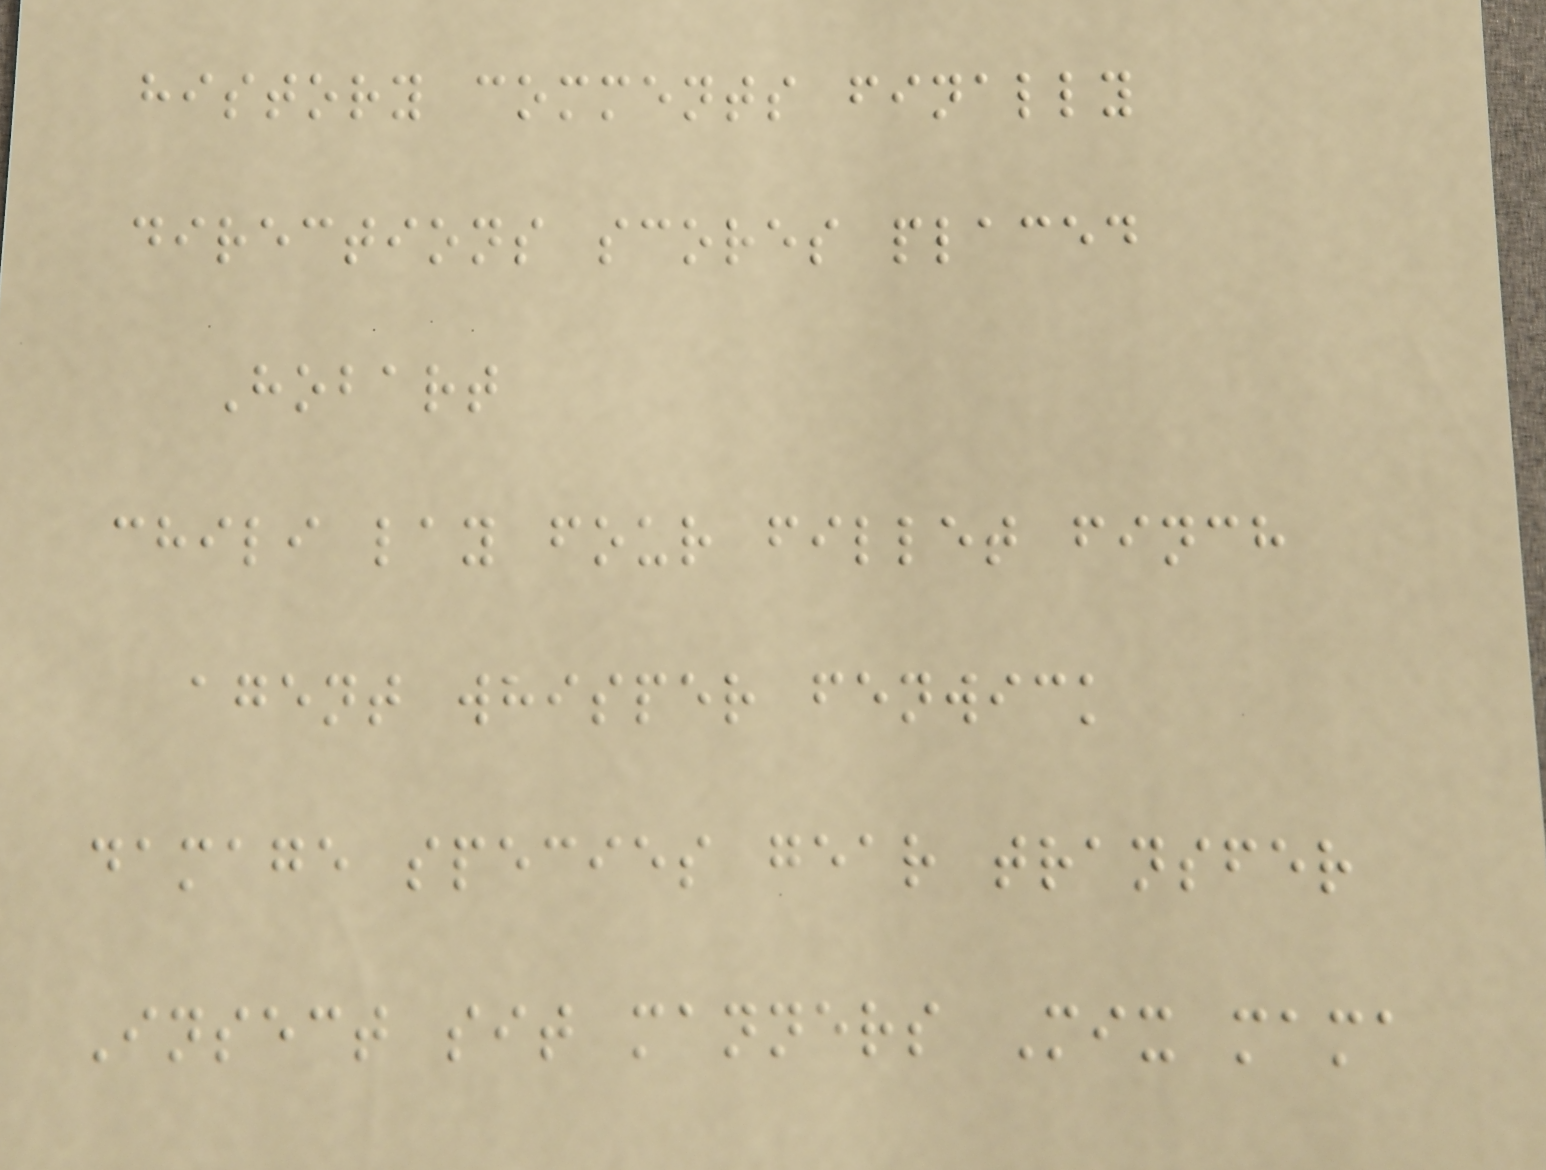history comments finally
directions scores placed
Hobart
chili lay four fillet finch
agent whisper fenwick
damage species gear transfer
Insect sit manners Mix mama
